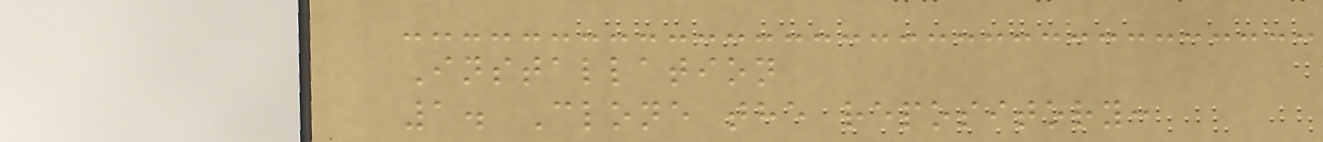Installation
1. Clone the repository:
